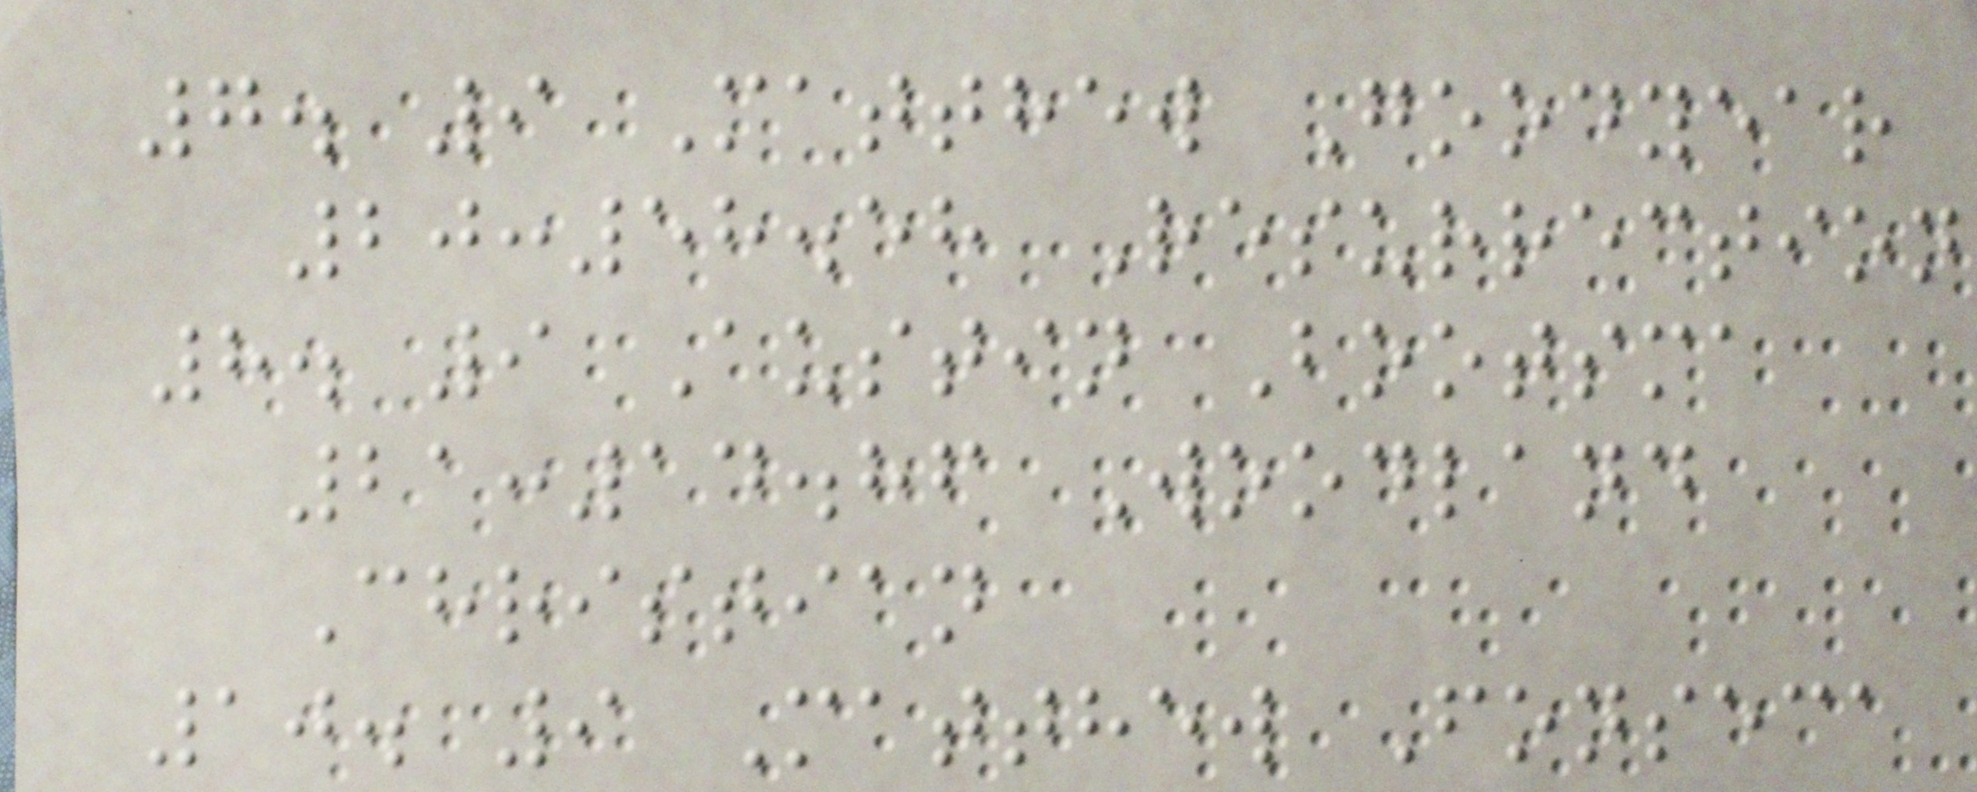7. 9 Matthew Goodyear
20:58.58 Resurrection
8. 9 Austin Bootsma
21:14.86 Woodland
Christian
10. 9 Matthew Fonseca
